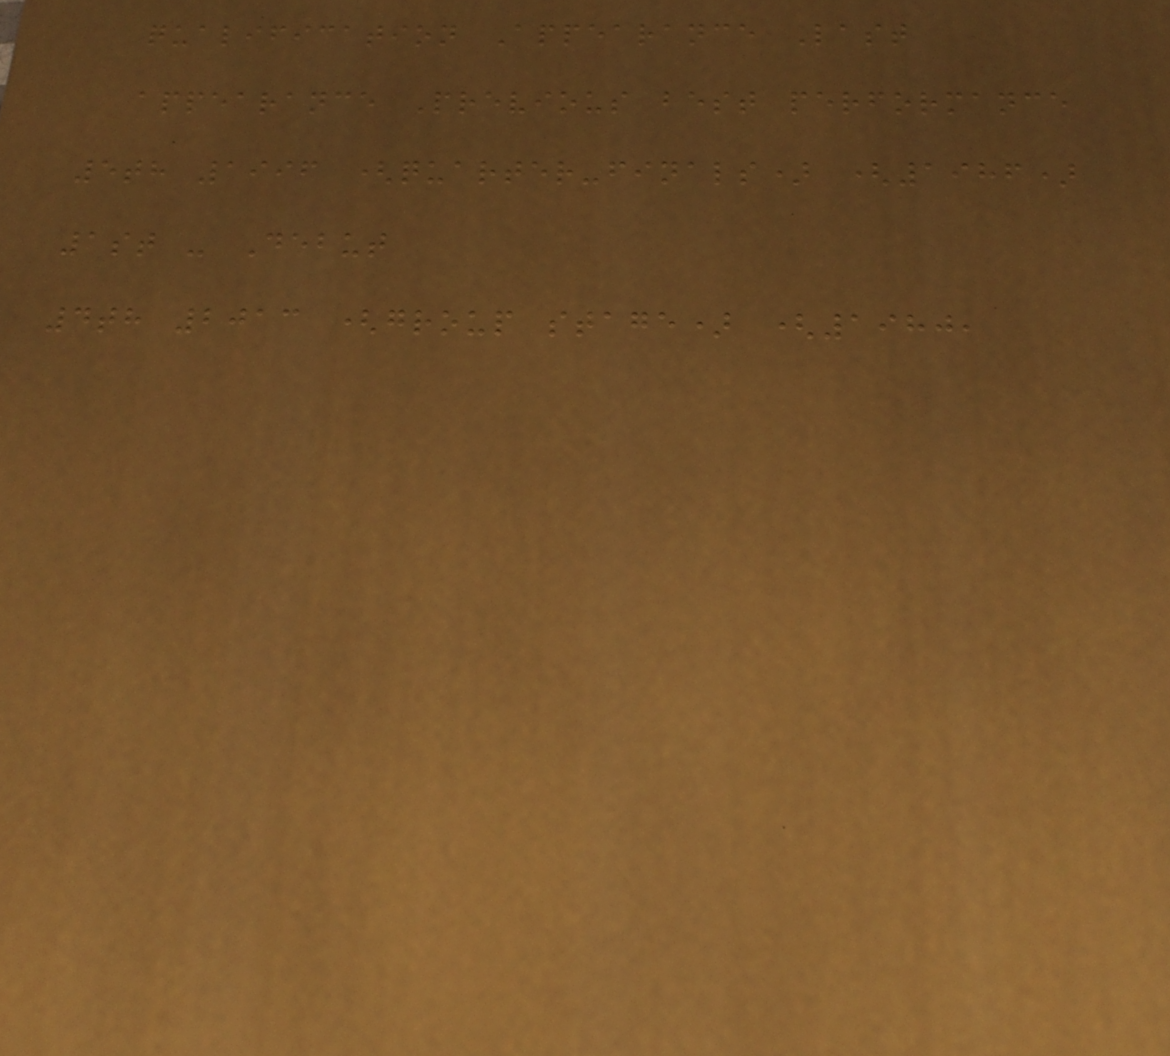qualification Appearance Last
appearance Previous best performance
5th 1996 (quarter-finals) (1986)
1st - Debut
4th 2013 (group stage) (1980,
